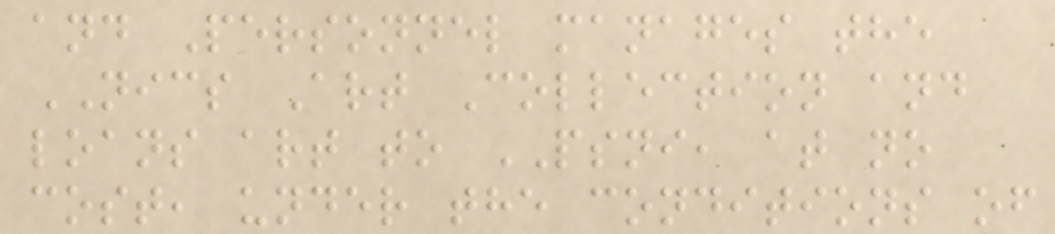and Personnel manages the
NICS Art Collection and
loans art to PSNI, at no
cost, under the conditions of
